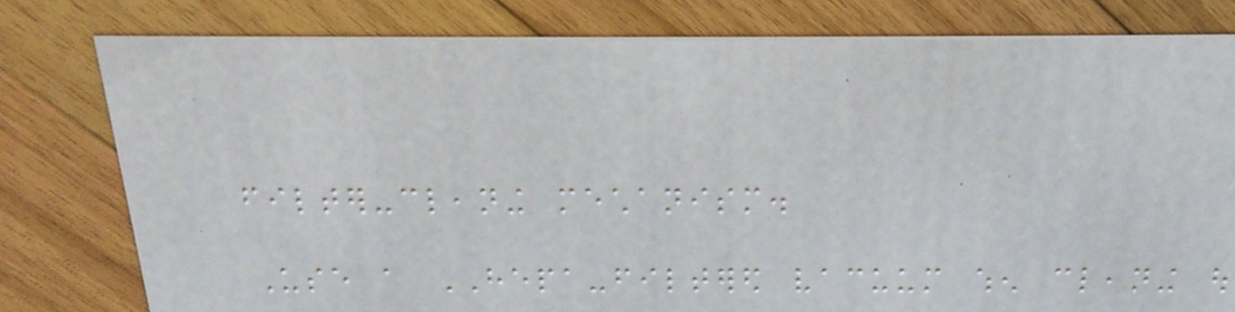filter-cleaning mechanism.
Use a HEPA-filtered vacuum when cleaning out
